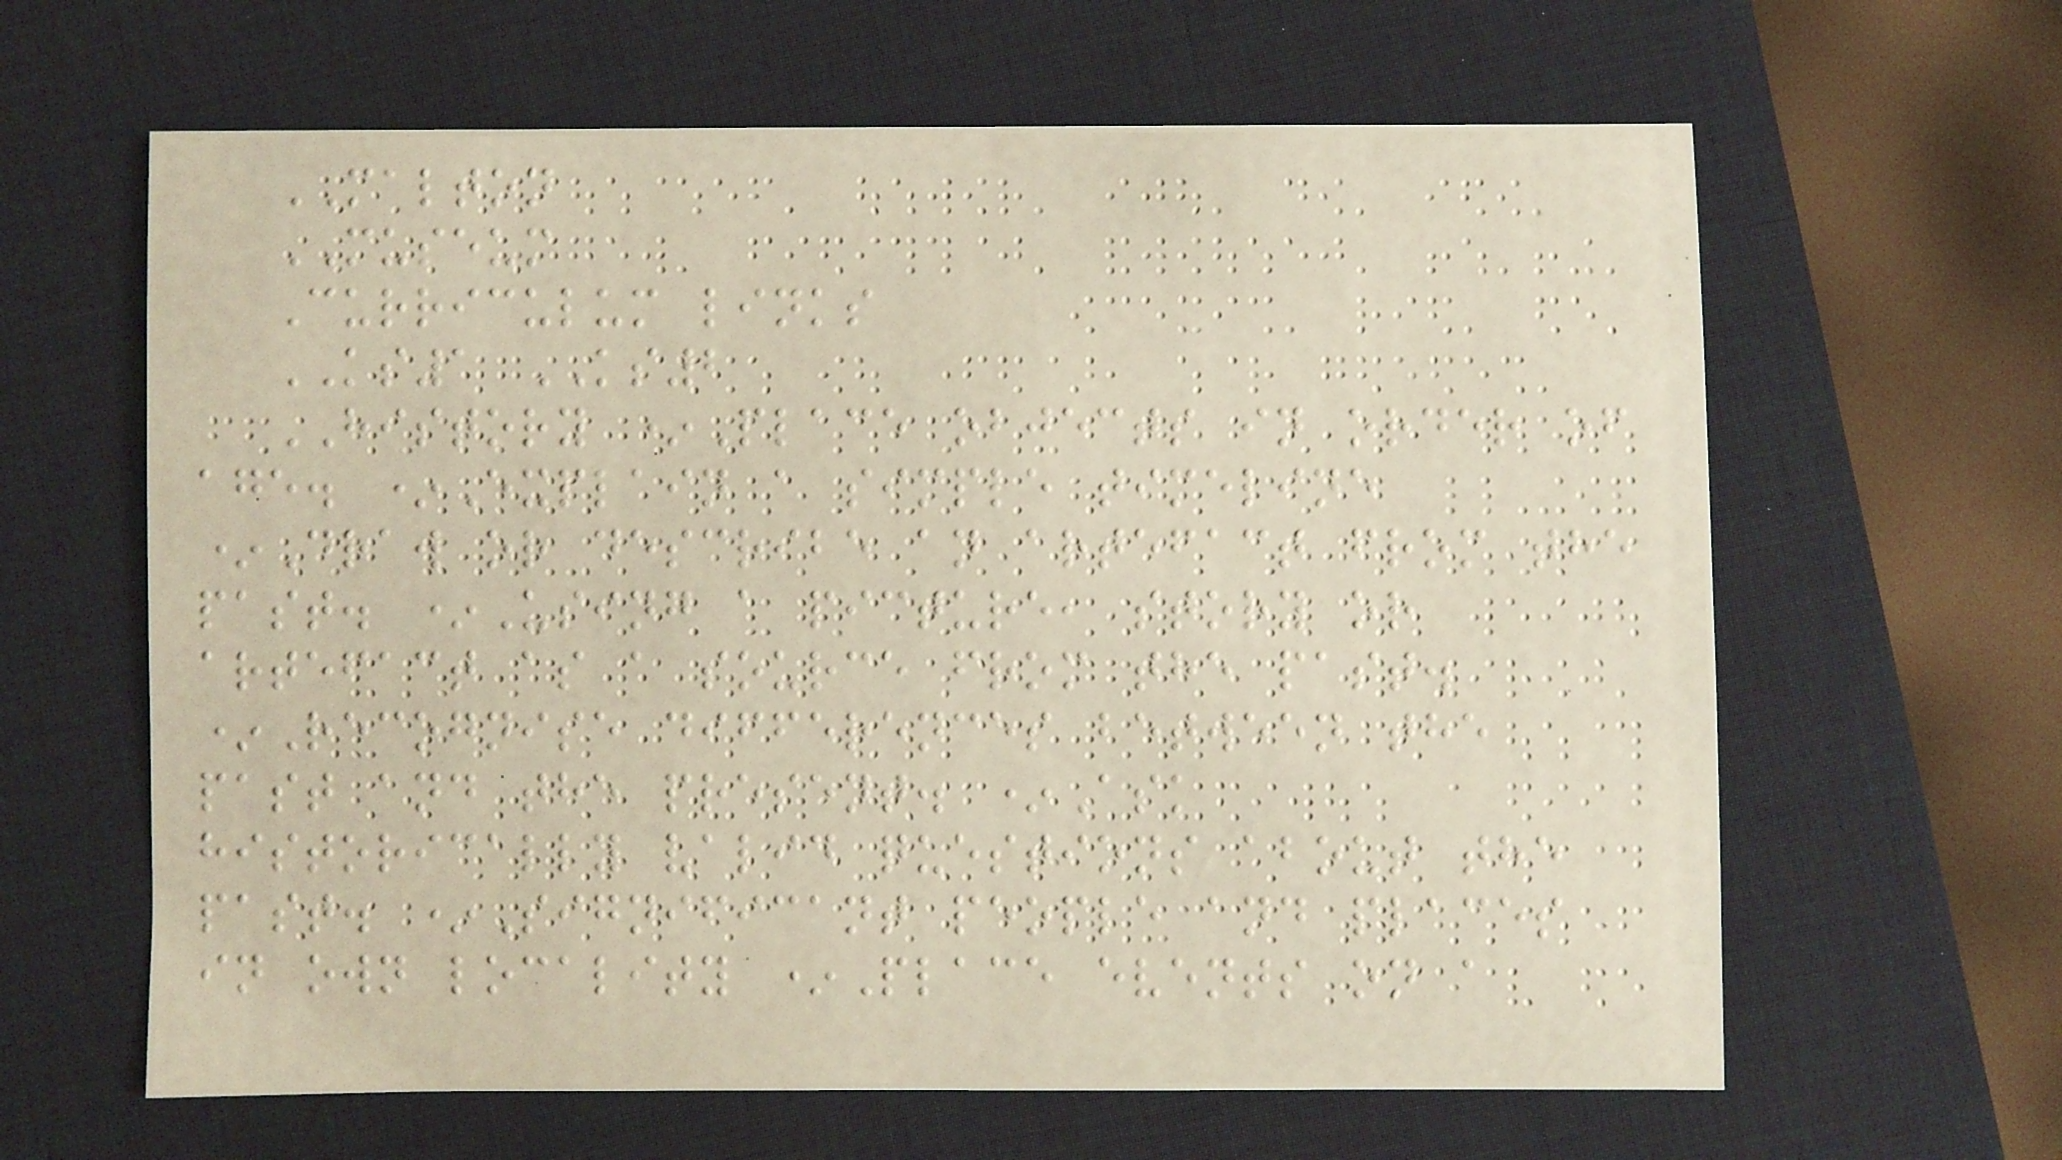MALTON
MUSEUM
Curriculum links
KS1 KS2
HISTORY *Place objects in order of
age. *Explain a simple timeline
*Draw or describe an artefact from the
past. *Using a picture, story or
artefact as a source from the past.
*Recognise differences between the
past and the present. *Ask
historically valid questions about the
past. *Significant people and places
in own locality *Place events on a
